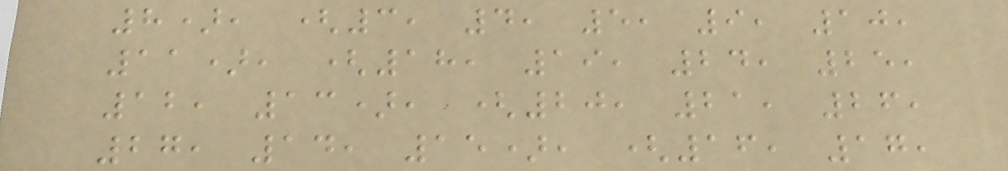8), (3, 4, 5, 9, 10,
11), (18, 19, 24, 25,
12, 13), (20, 21, 26,
27, 14, 15), (16, 17,
